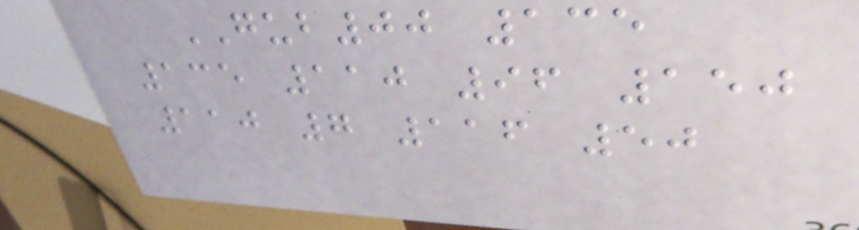GUB00 135
135 110 96 150
110 7 116 50
